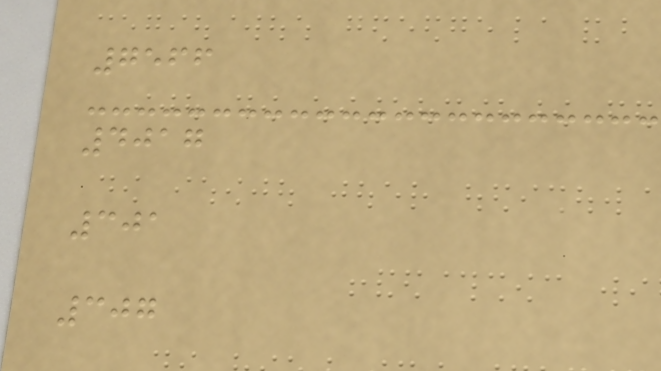7566
4017
301
307
